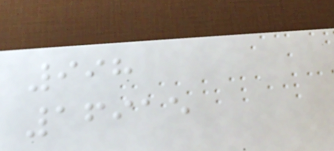998
16915
